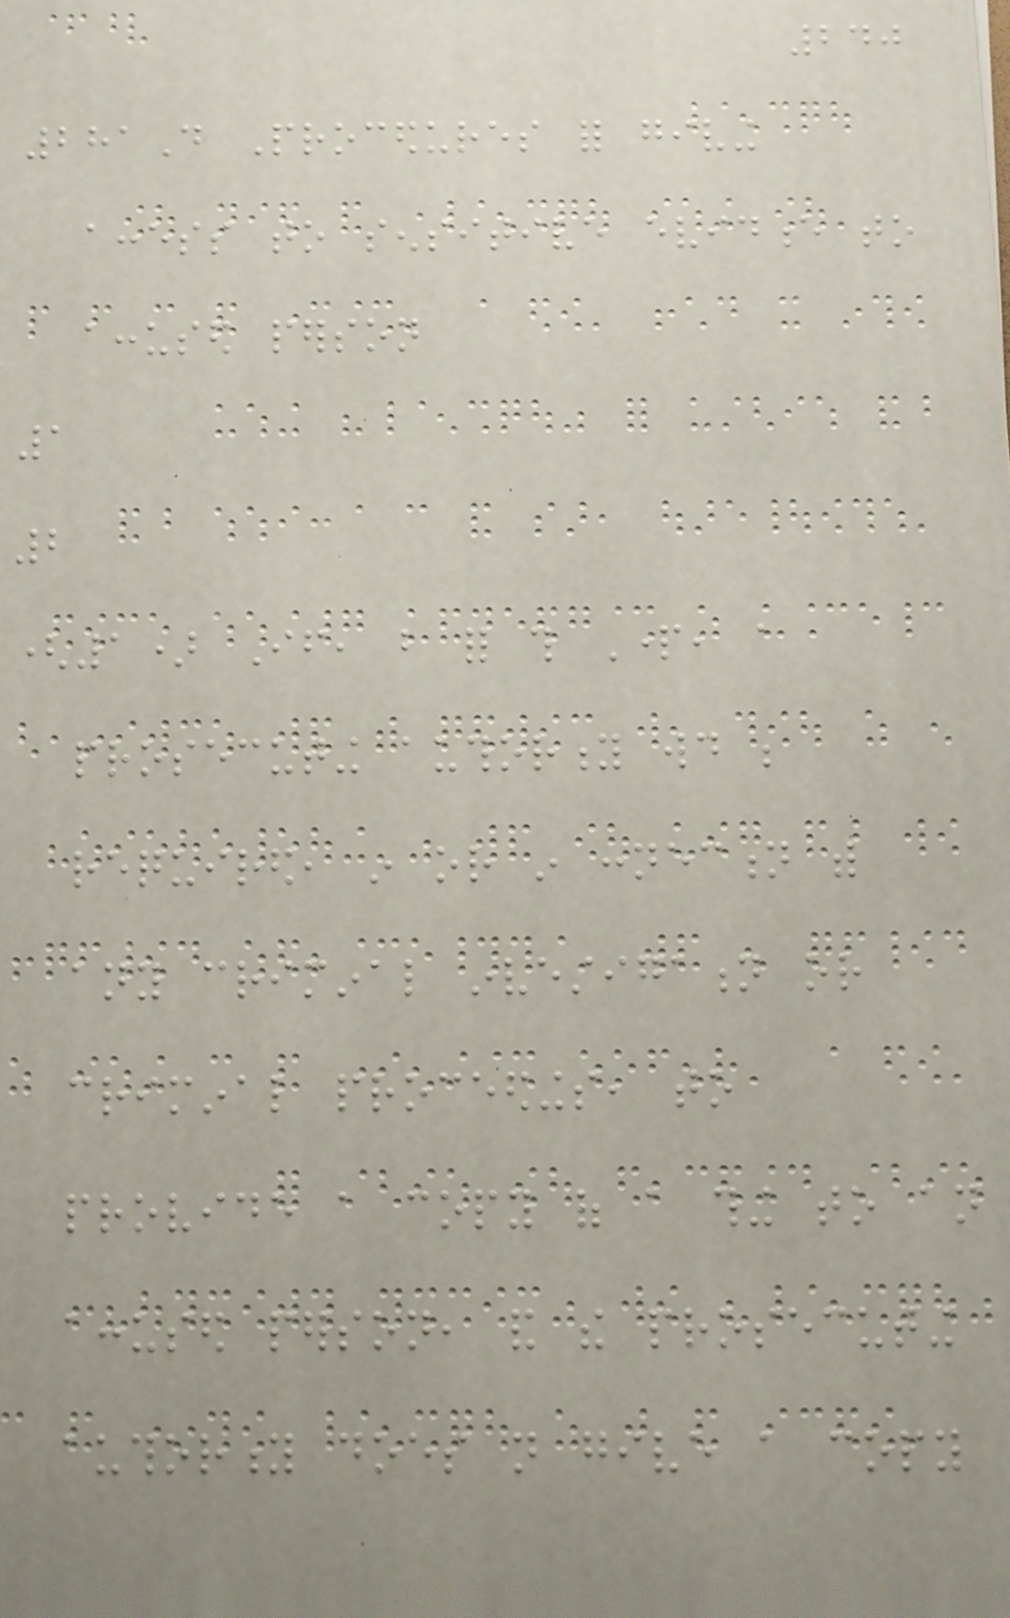240
281D Procedures for giving
access to sensitive evidence to
accused person
1
2
(1) If, but for this Part, a
prosecuting authority would be
required, in or in connection with
any criminal investigation or
criminal proceedings, to
provide a copy of a thing to an
accused person, and the prosecuting
authority does not give a copy
